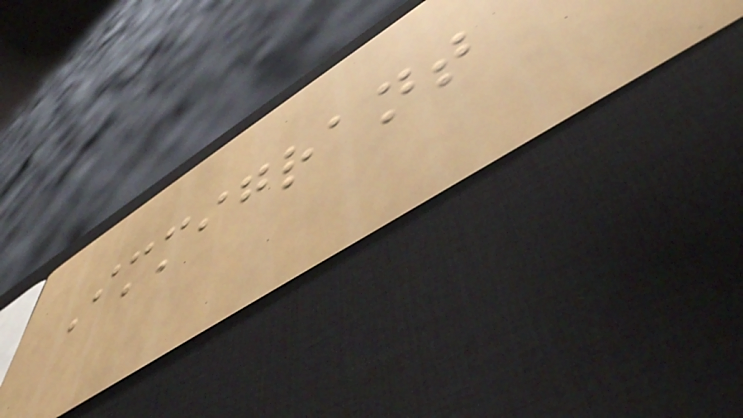Immigrant
